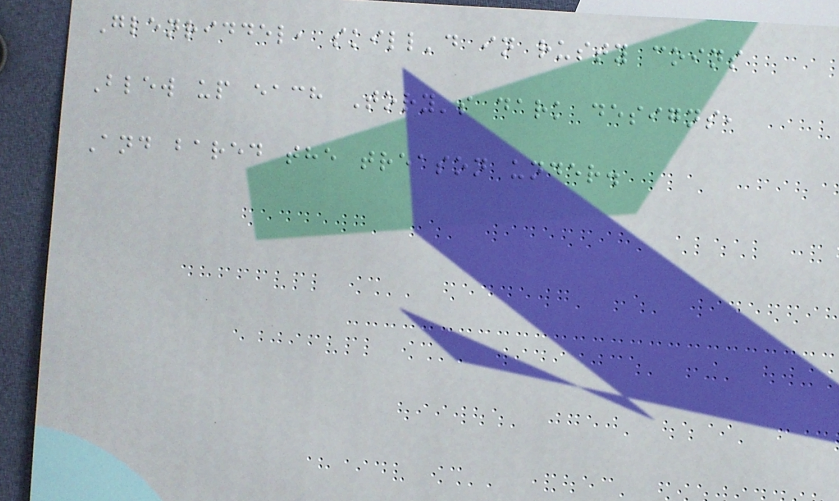Glenriddel, skill'd in rusty coins
Blew up each Tory's dark designs,
And bared the treason under.
